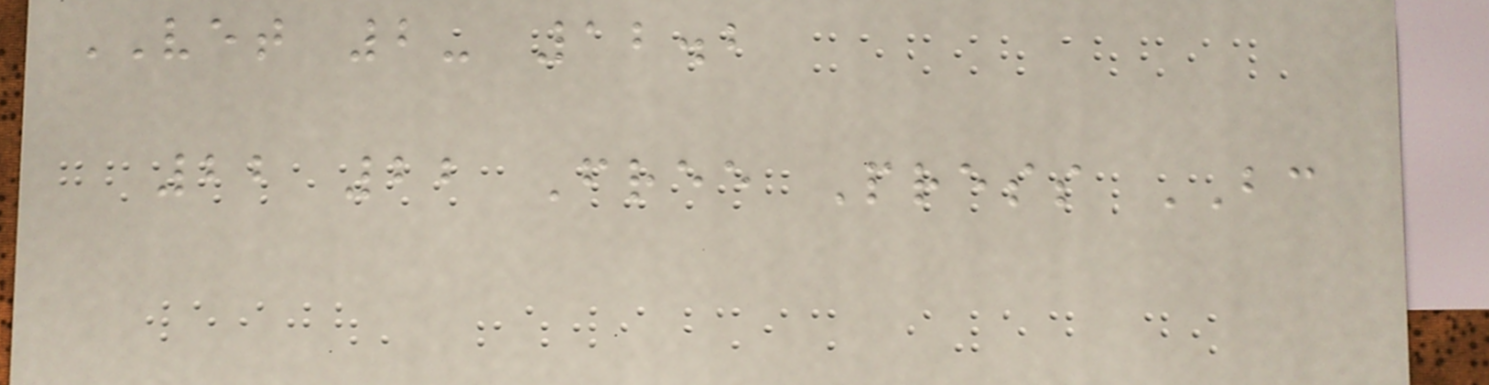VET 2- 12.2
22 22 Free Press BC
